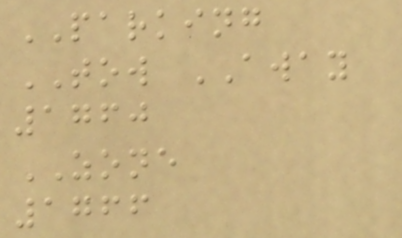PARKING
TOW AWAY
1760
ZONE
1766
